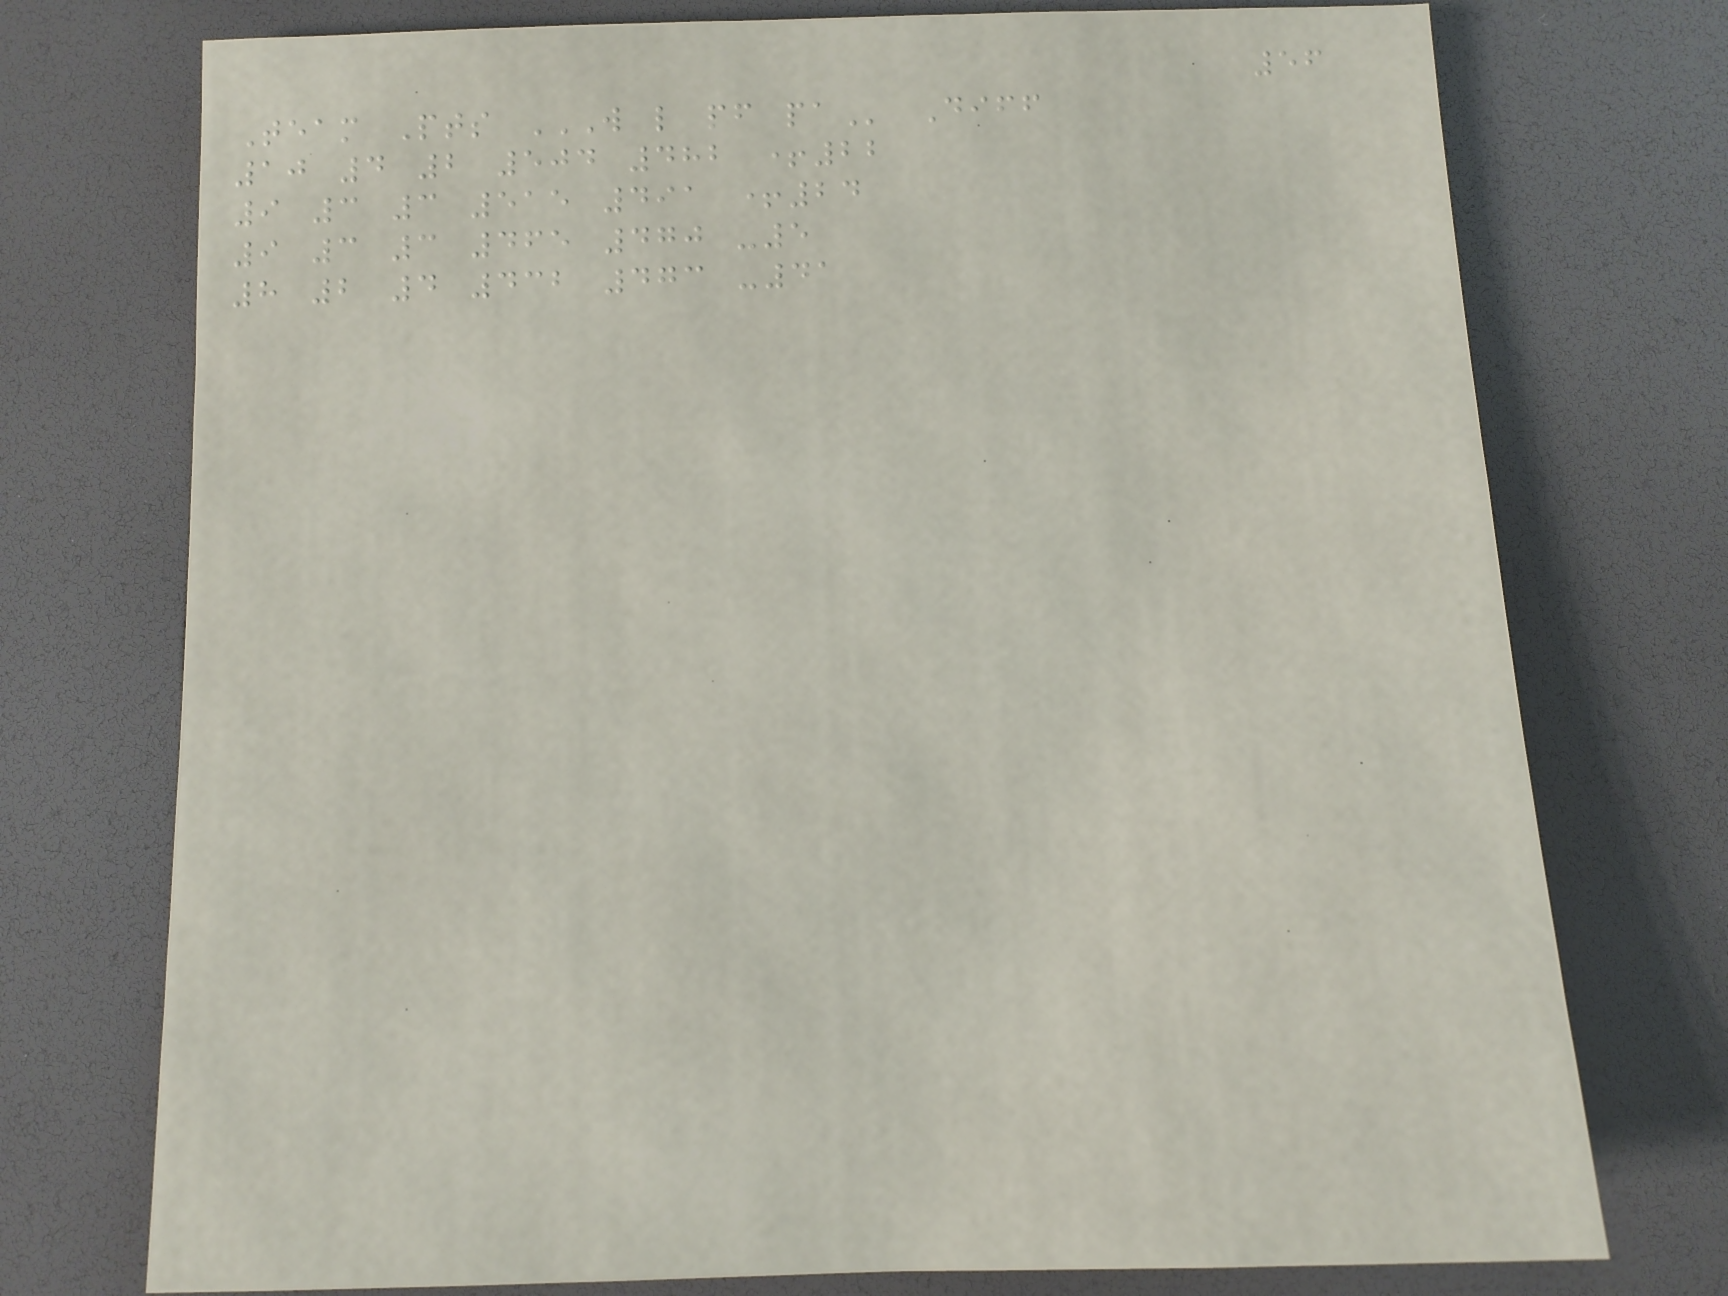56
Team Pts W L PF PA Diff
10 4 2 504 482 +22
9 3 3 515 491 +24
9 3 3 465 470 -5
8 2 4 432 473 -41
